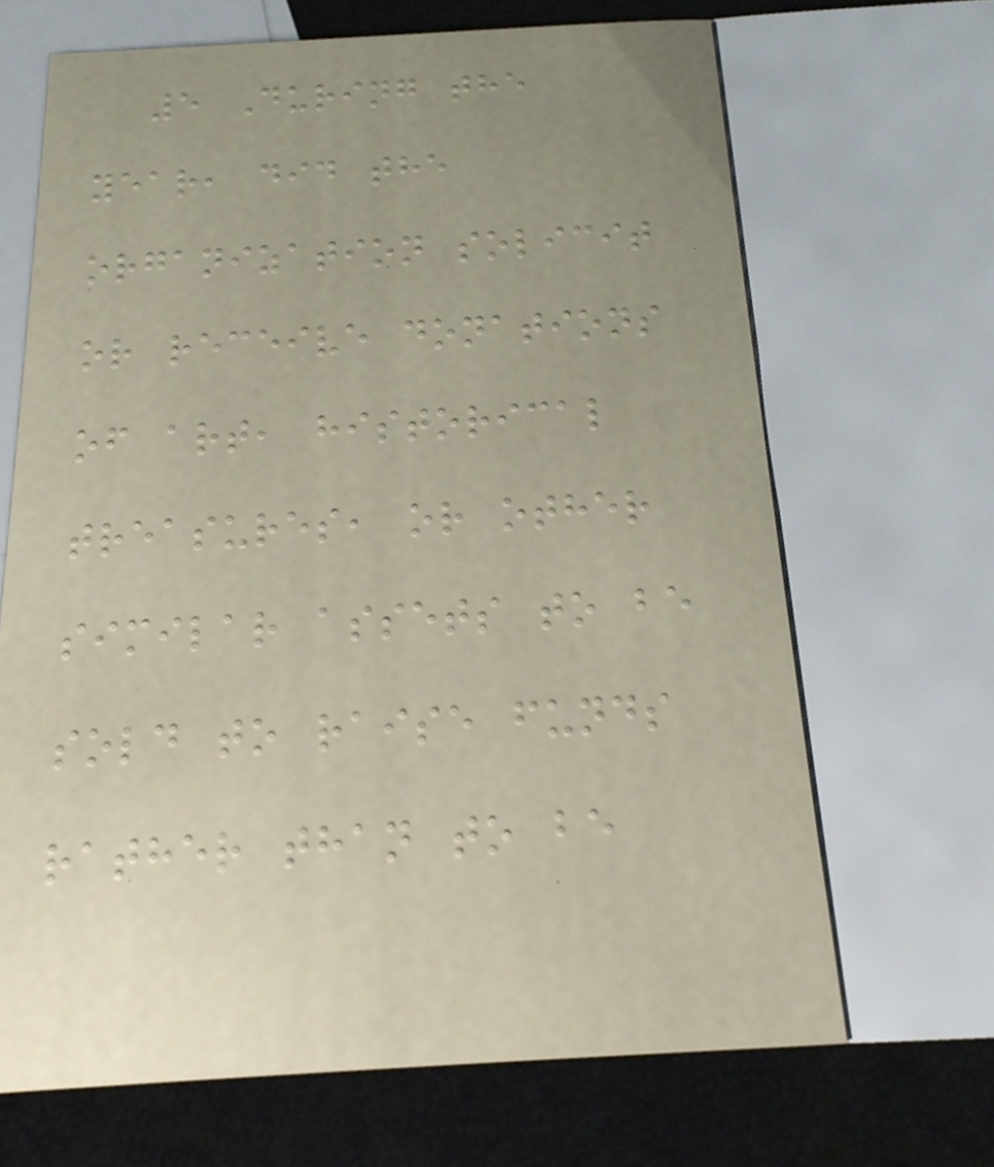5 During the
year, did the
organization solicit
or receive donations
of art, historical
treasures, or other
similar assets to be
sold to raise funds
rather than to be
